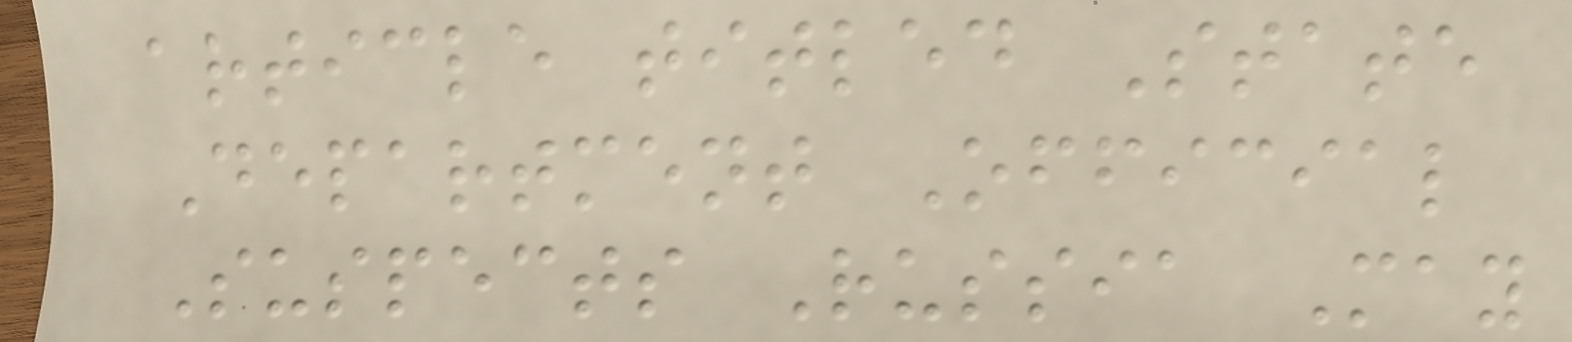article titled State
Department Official
Suspects Russia May
